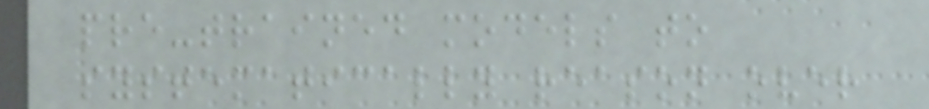pre-trained models to
systematically reason over
